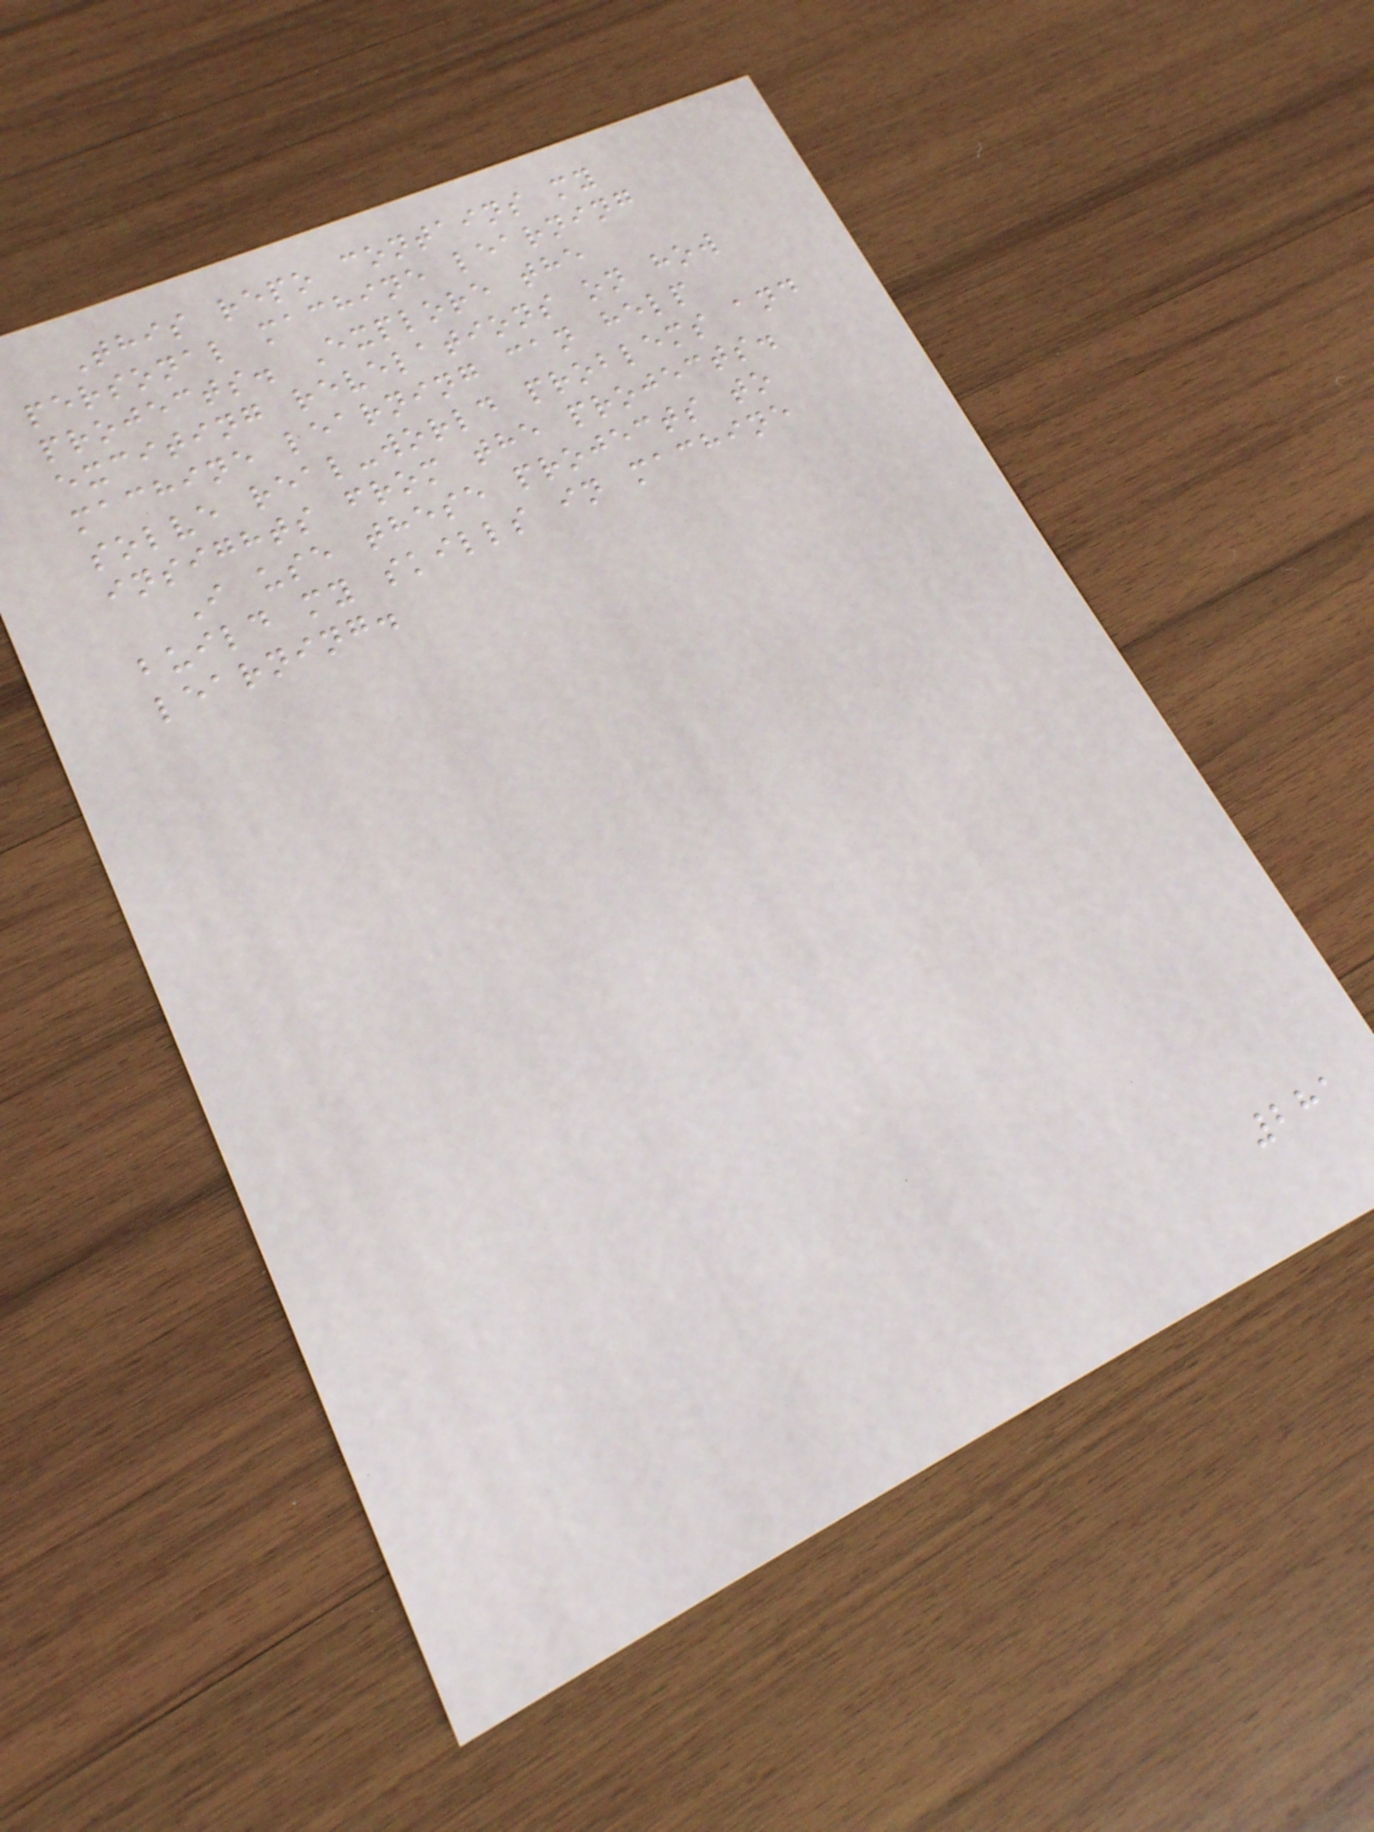This repo contains my
personal machine learning
projects. Explore the
exciting revelations on how
machine learning can help
solve real-world problems and
insights from the projects.
I use these projects to
build my skills in machine
learning.
281
